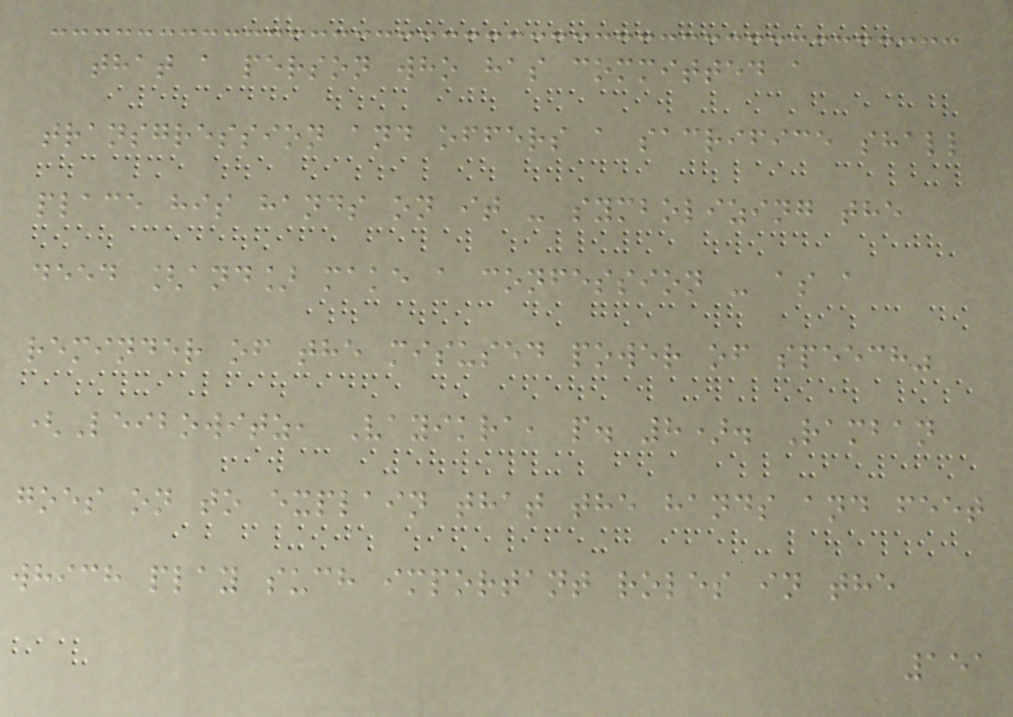that a person who has committed a
transgression and offers a sacrifice shall
place his hands on it - symbolizing the
deed [and] make a confession - as a
reminder of the misused power of speech"
(Leibowitz, Vayikra, p. 8). Ramban
goes on to explain that the hands and feet
which play such important roles in the
151
